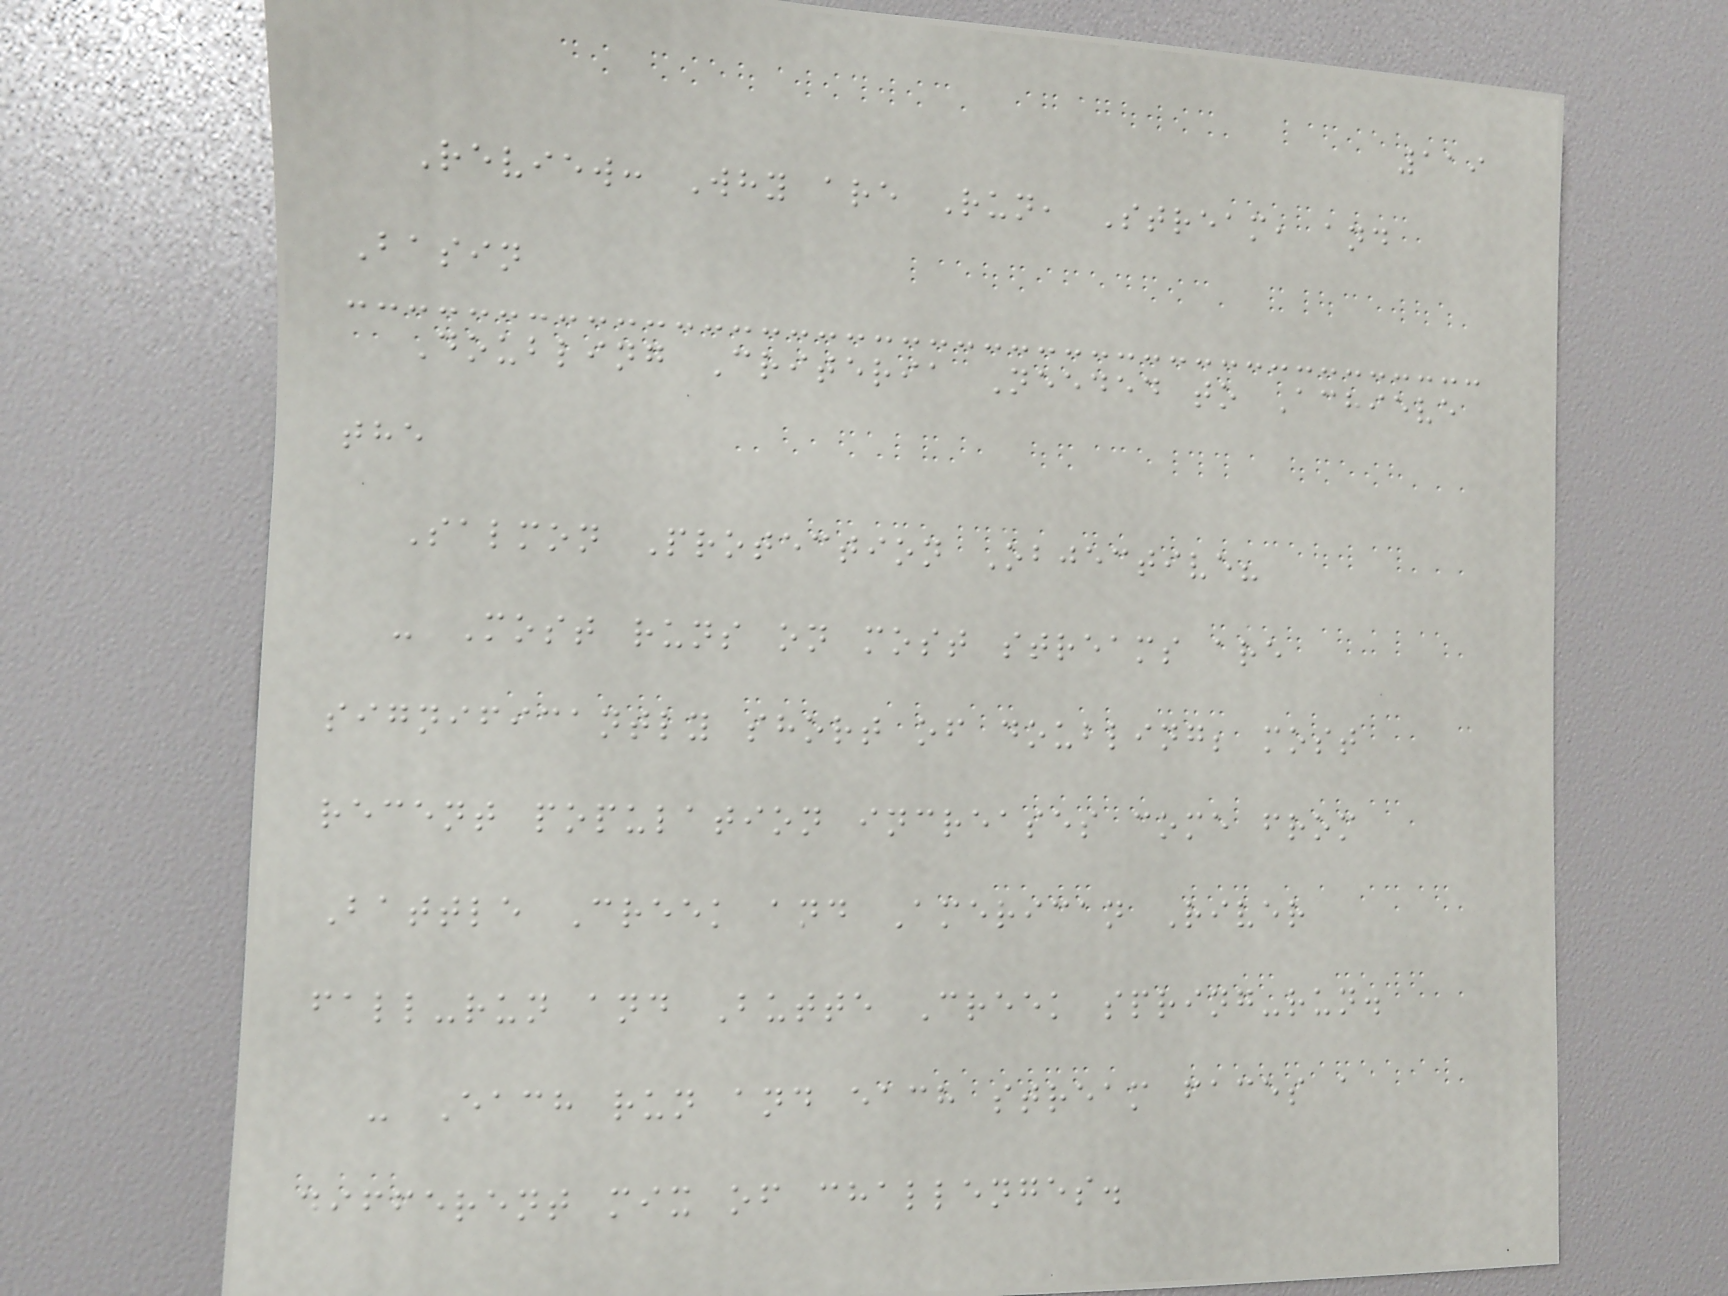119
Review: Why are Run, Stream, and
Basin
Doubling Criteria Needed to Achieve
the
Salmon Protection Objective?
- Most runs on most streams are
significantly short of doubling; most
recent population increases come from
Battle Creek and American River
fall-run and Butte Creek spring-run.
- Each run and each stream faces a
different mix of challenges.
